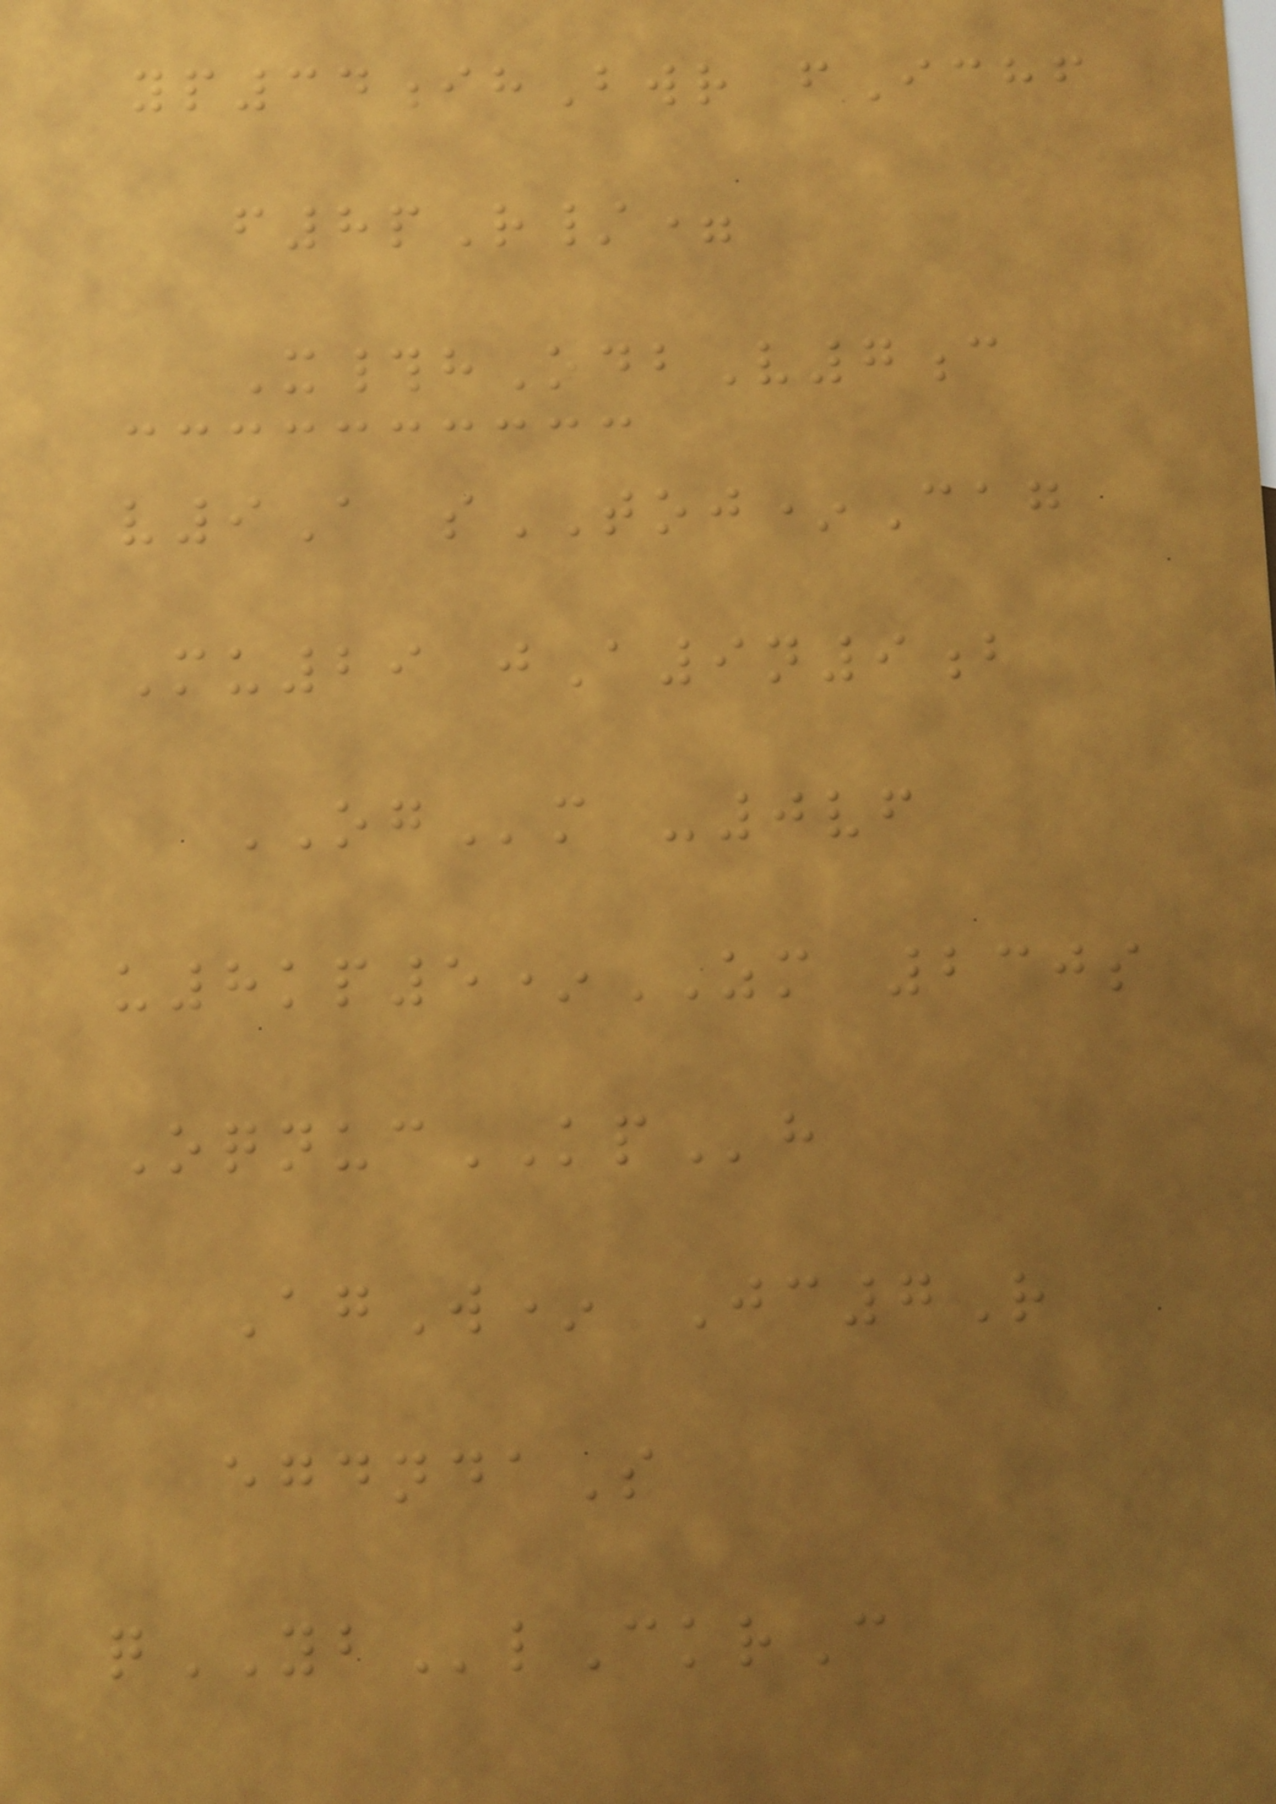yp34ihBwr fIchf
f8pR/=
X#hOdbV7c
v9A sTOJ*Cag
Mu29 jA9n9b
OGm -0vf
u8kp5*ZM 230s
OqnucKPh
AgW* Jc7R
egdndaS
qYBlCkrC
